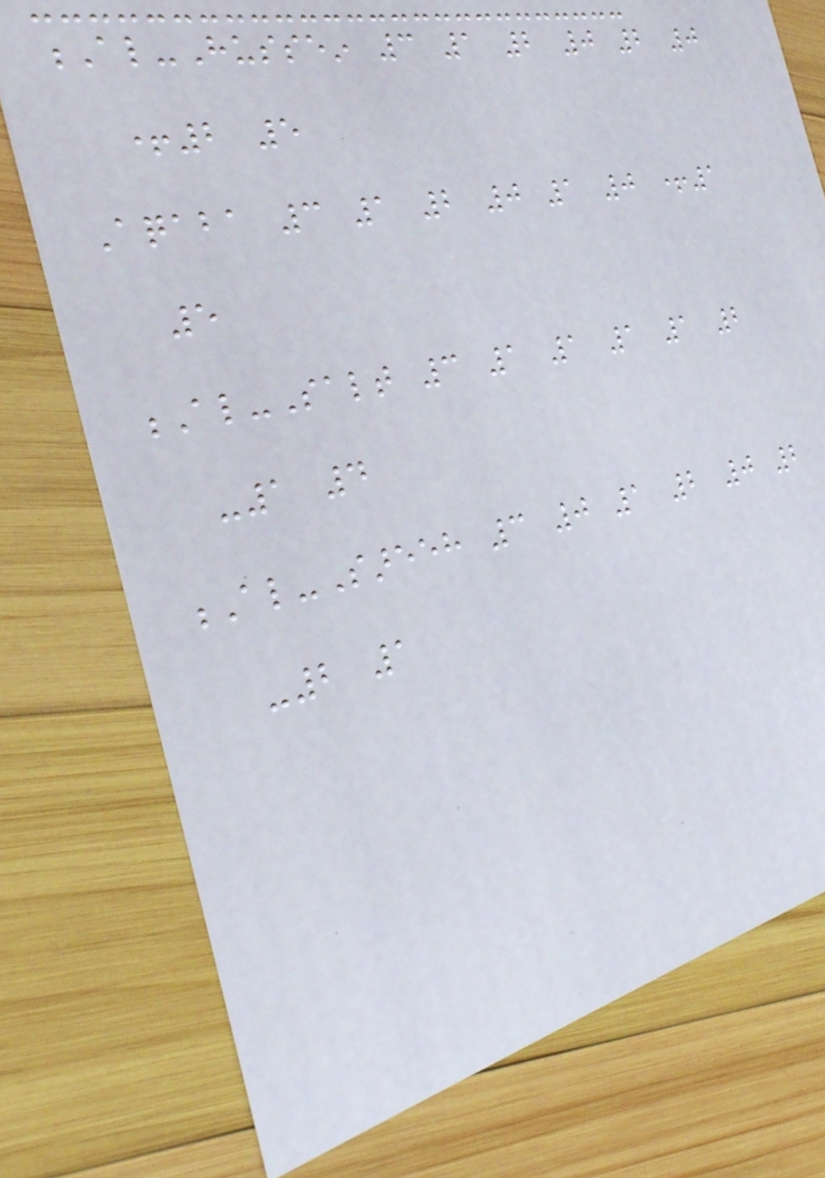Al-Hussein 3 1 2 0 2 0
+2 5
Aqaba 3 1 2 0 1 0 +1
5
Al-Salt 3 1 1 1 1 2
-1 4
Al-Sareeh 3 0 1 2 0 2
-2 1
